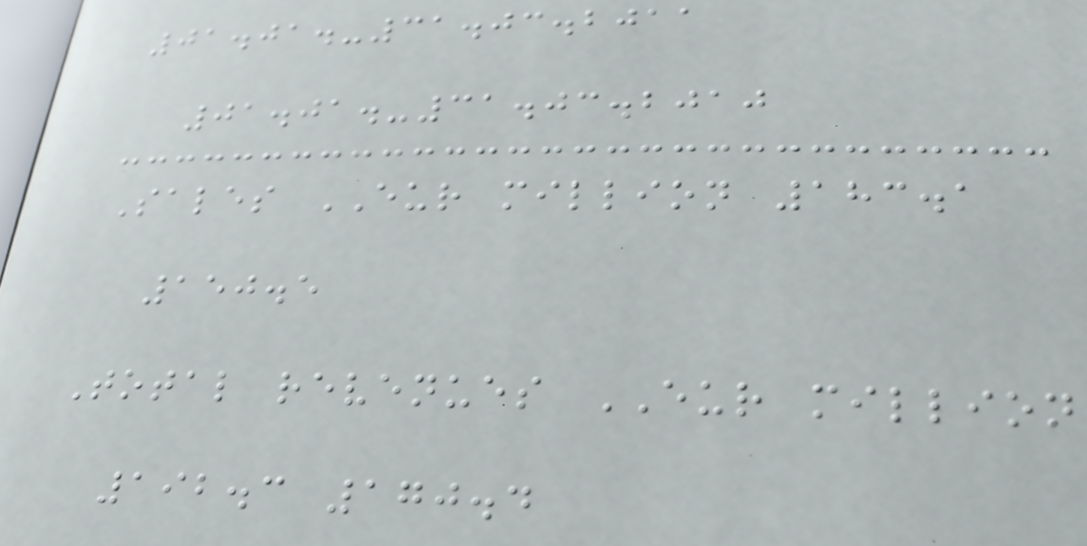01.01.-31.03.2011
01.01.-31.03.2010
Sales EUR million 183.1
150.5
Total revenues EUR million
192.3 170.4
